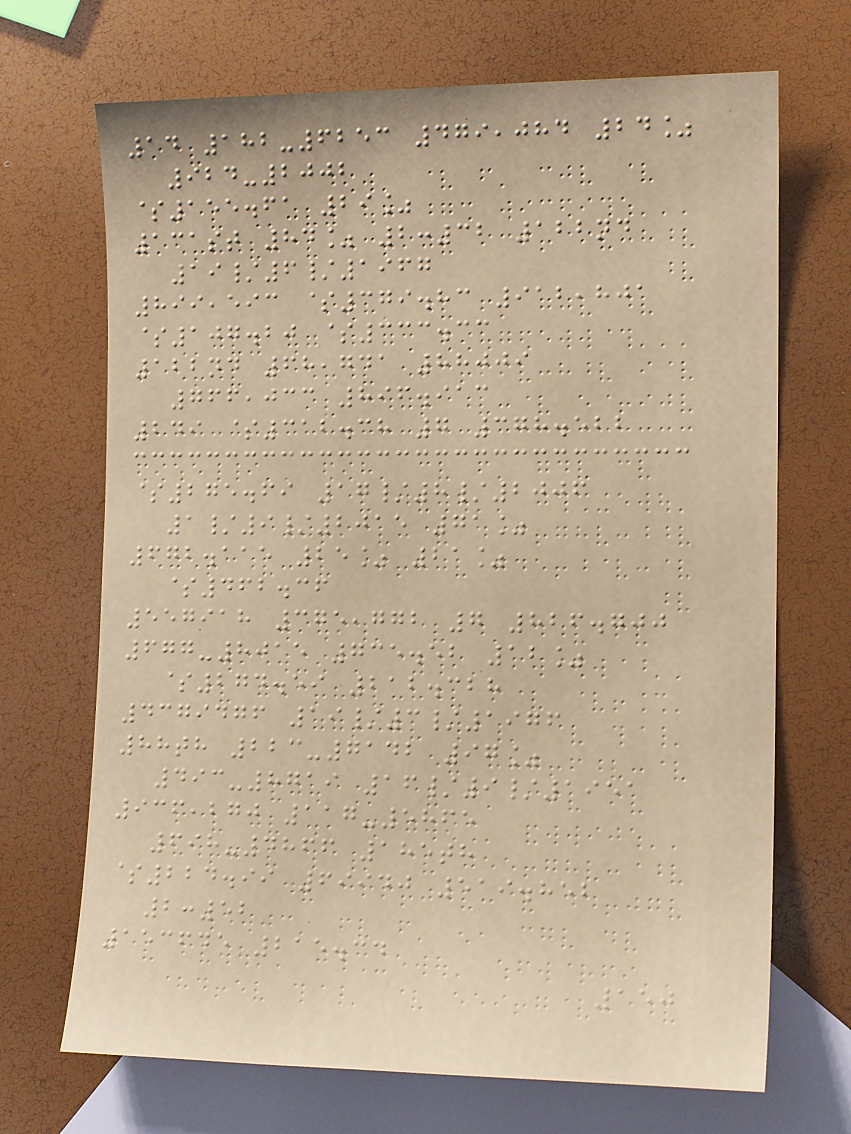14 182-6253 479,084 24%
924-2002
$155.61 29%
131st 84% 2:32 122nd
19/6/1967
899,593 $379.83 912,801
$107.20 $333.33
122nd 68,741 88009
766,033 896.913
249 $312.38 7 378.522
$275.69 17/8/2006
1/9/2015 71%
672.115 25% 21%
$462.36
557918 375,772 7 826.700
677-8015 735.52 12%
$274.59 212.328
4379476 19/3/1976
88th 223-7142 97%
493-8719 16/9/1951
936,270 117-5865
698-4866 185th
$224.99 69940 519.852
2:52
153645 215.34
150
